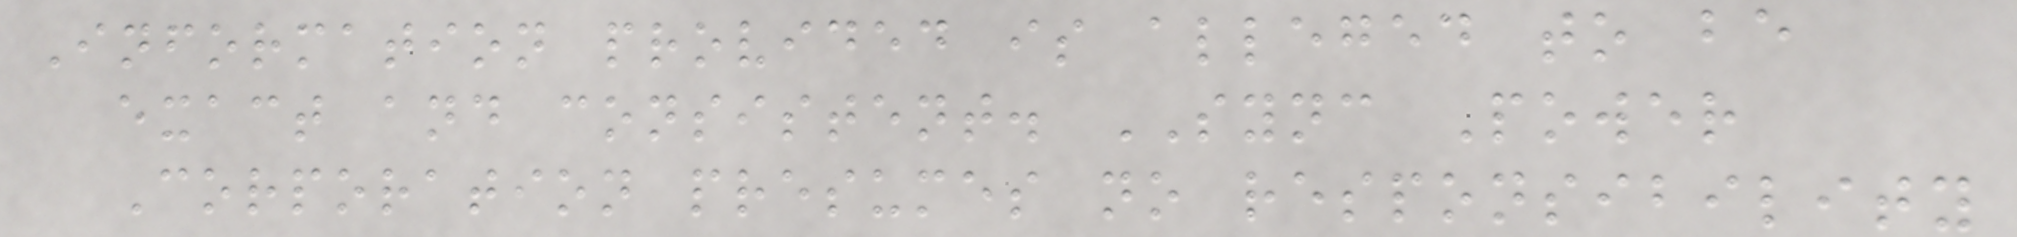Information provided is alleged to be
exact and consistent. SYNC Power
Corporation presumes no responsibility
